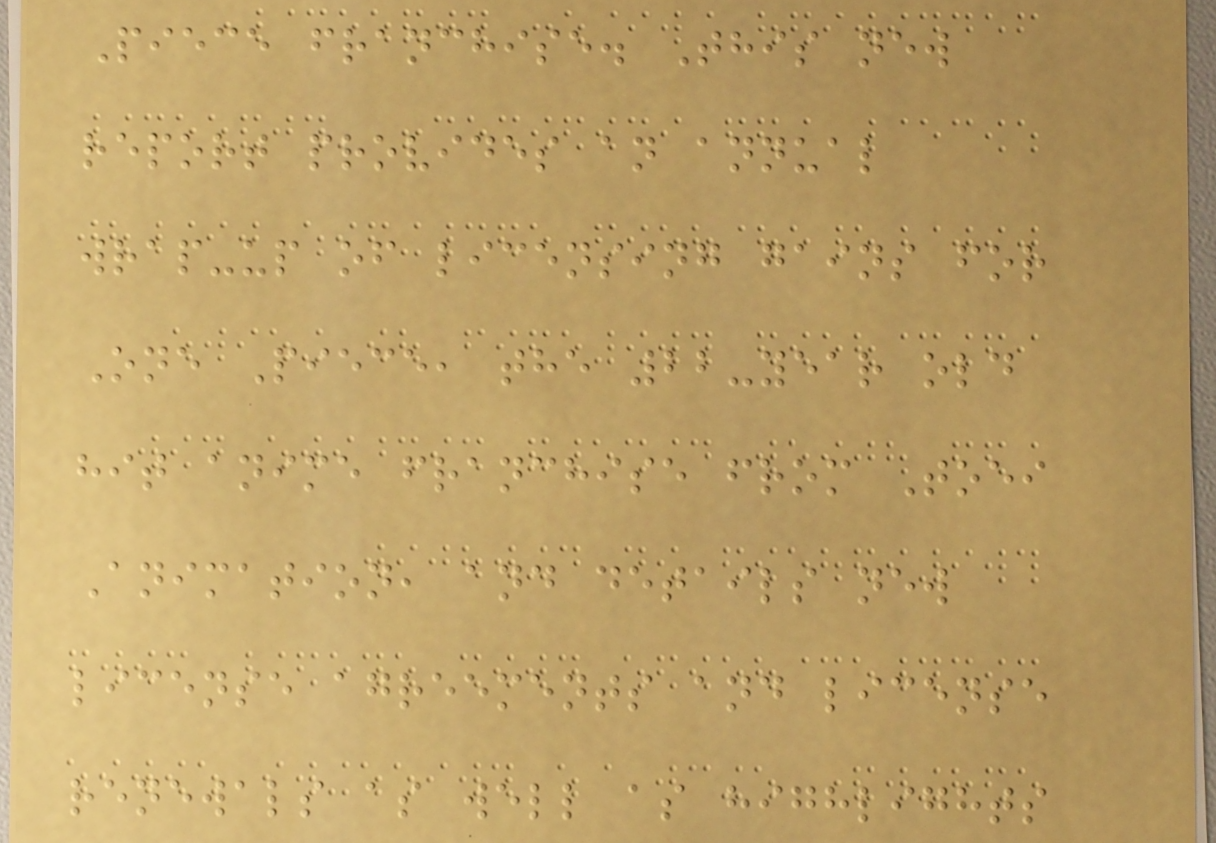Piece franchise. This new
report provides an annual
wrap-up of licensing gains for
One Piece, the 22-year old
hit anime franchise from Toei
Animation, and details new
license agreements and license
renewals as well as highlights
